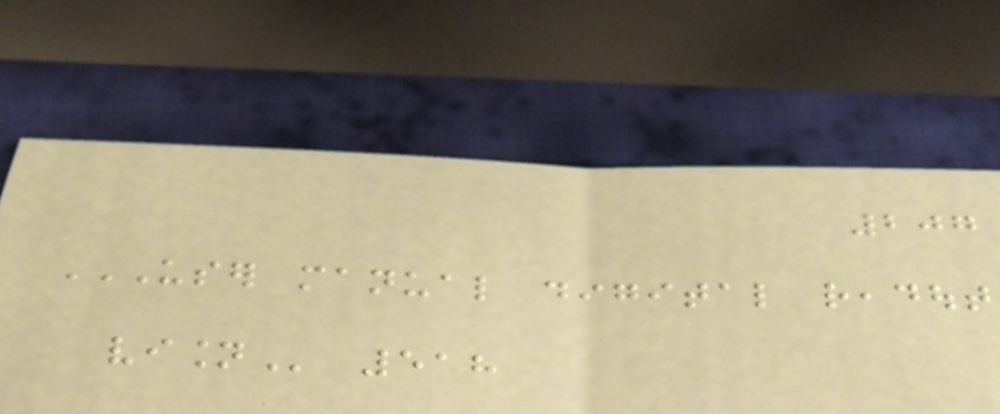207
USER MANUAL DIGITAL READOUT
VISION 518
